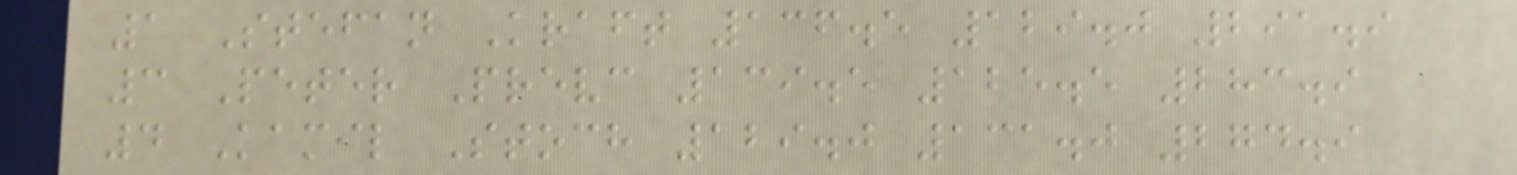1 Stefan Kraft 136.5 129.0 291.9
3 Peter Prevc 139.5 125.5 283.9
4 Kamil Stoch 129.0 131.0 274.9
